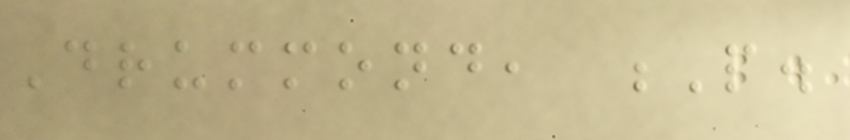Drummond, P.
